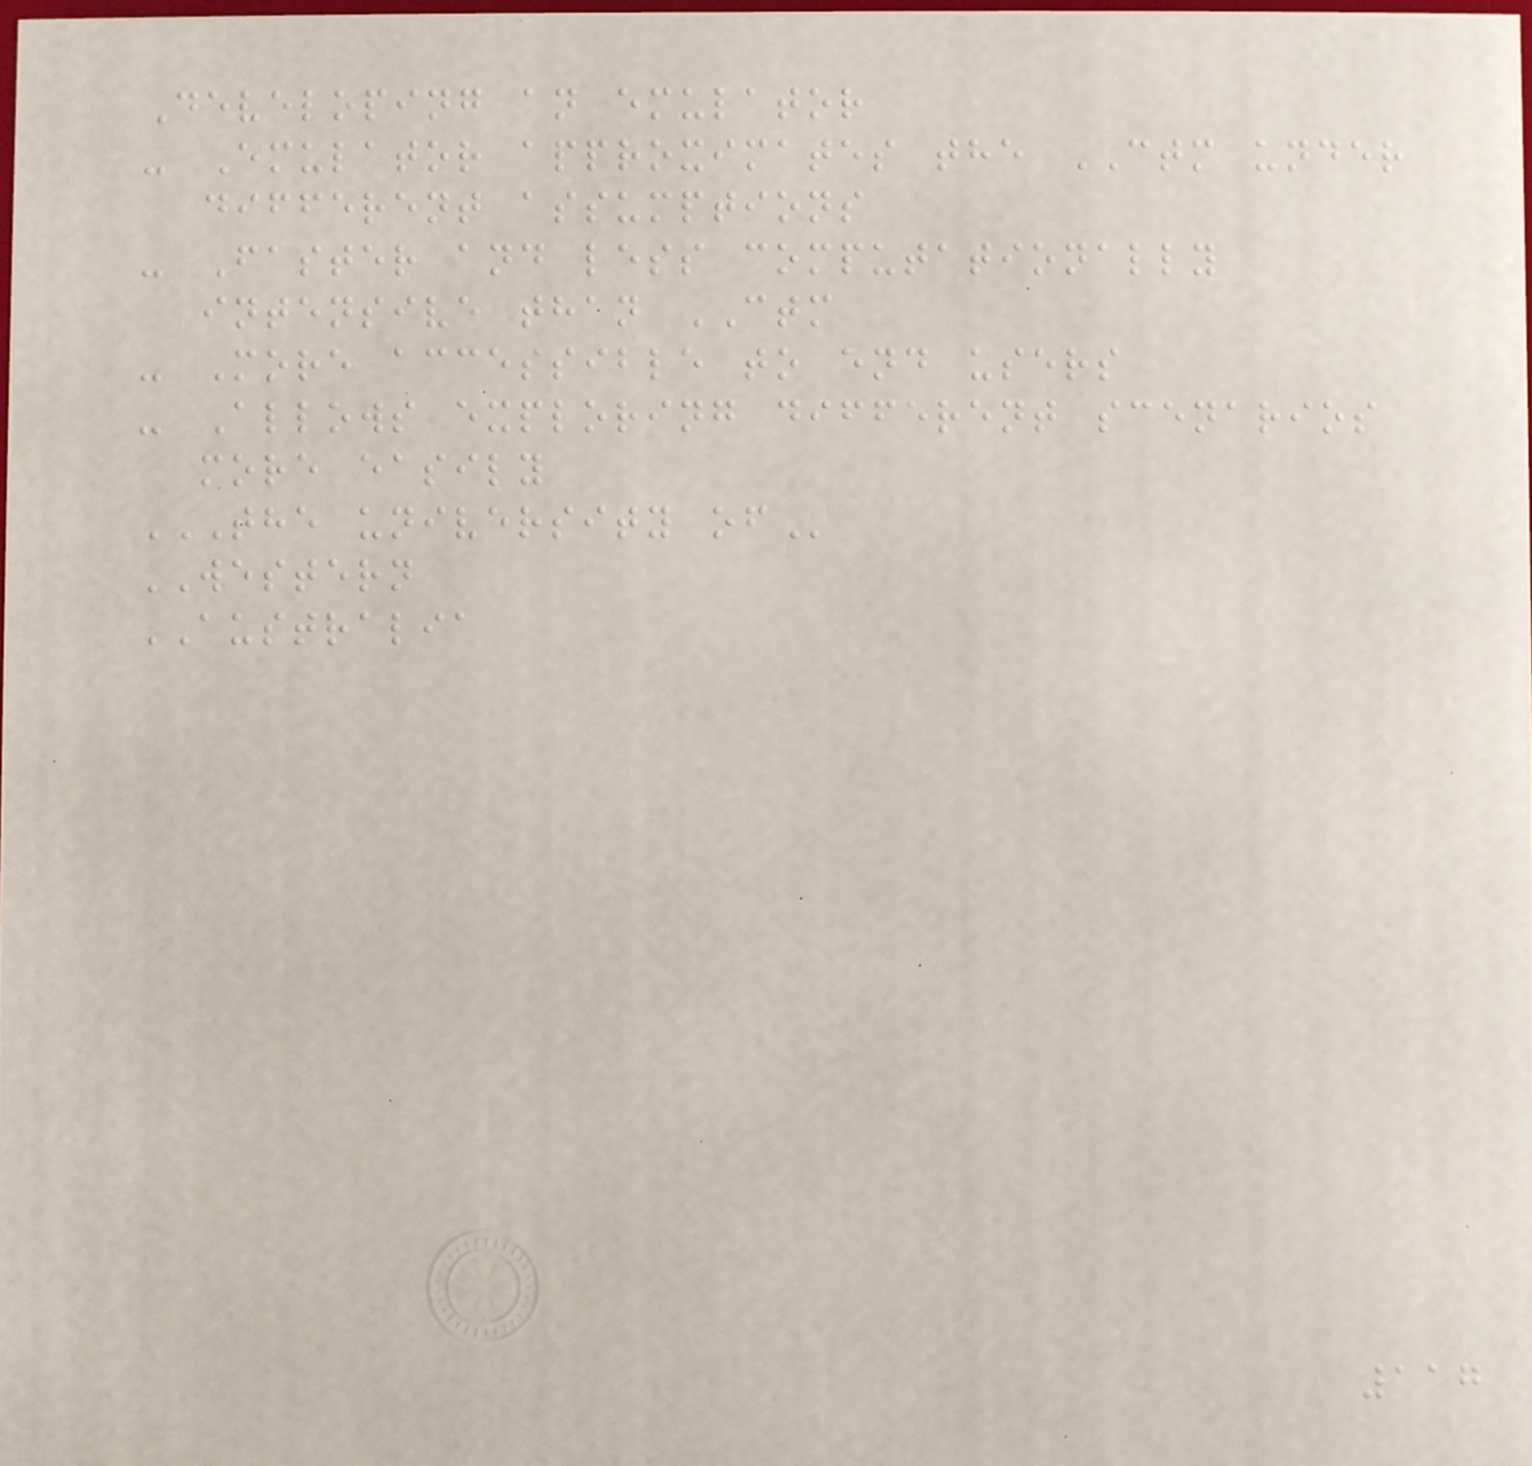Developing an emulator
- Emulator approximates the CTM under
different assumptions
- Faster and less computationally
intensive than CTM
- More accessible to end users
- Allows exploring different scenarios
more easily
THE UNIVERSITY OF
WESTERN
AUSTRALIA
117
